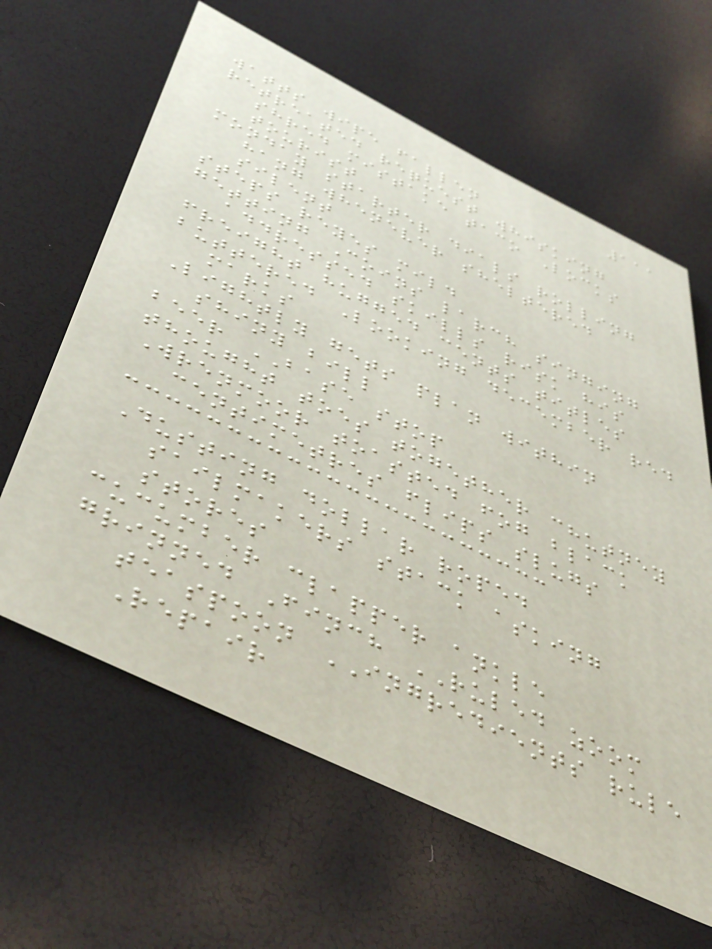111
watts wipe fallen
retreated request whisking
shred mistake taco Locks
tourist
monday starter dials rolling
hang whenever sheltered
silent
steps reyes mild
getting Coins larch singing
addressed skills risk his
freight hugged cents titles
buttered Looking december red
marks
Lightly gets plan within
shiny bill
beer BASE stop
thought toes together chutney
Wrenmoor toasted fog black
centimetres flips slugs
Dusting dollar roped
sailmakers stack asking
stores
cucumber clapper ankle
grinned Finch RULED zoom
teaspoon INGREDIENTS rule
Repair
